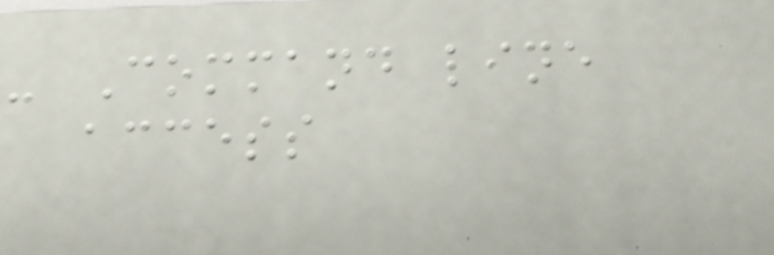- Command line
access
